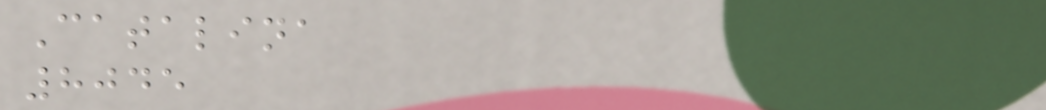Catalina
8045
